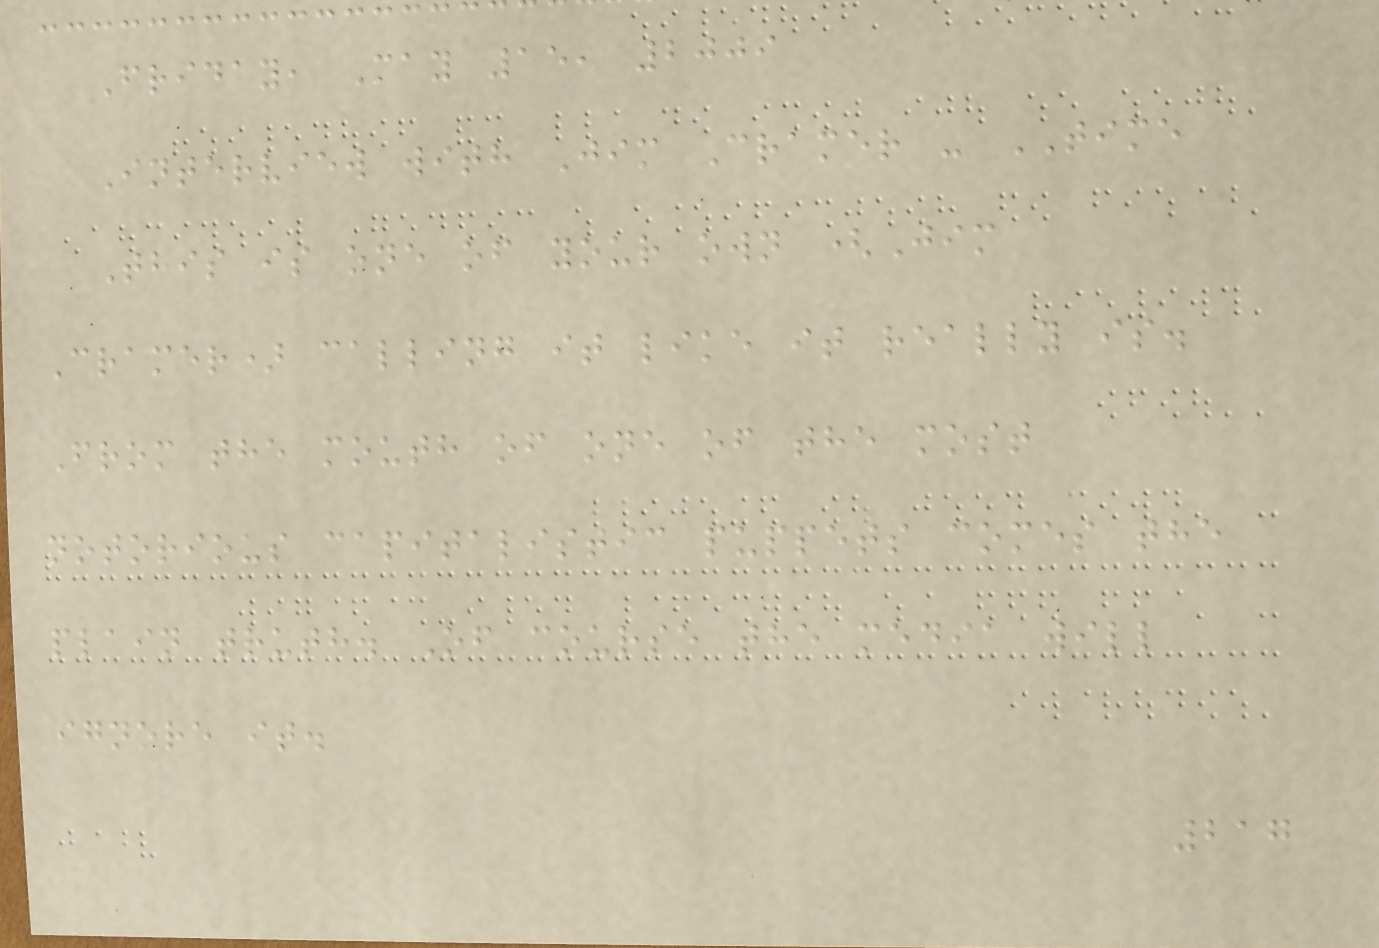Friday, May 15, 2009
Interview with Jim Cramer - TIME
This is one of your own (Jim
Cramer) calling it like it really is.
From the mouth of one of the most
notorious capitalistic puppets comes the
plain truth. Of course the media will
ignore it.
217
